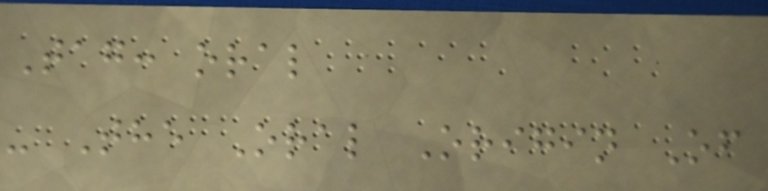Tag: oral
- The Oral Origin Of
